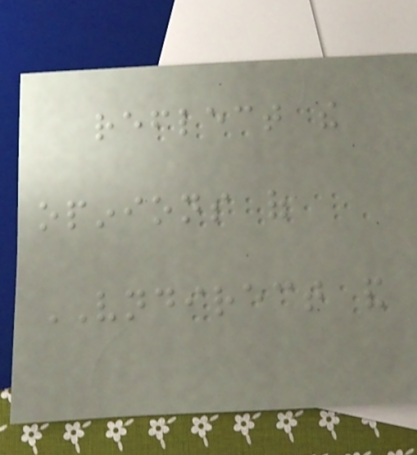reflect the
opinions of
VNDIRECT and
